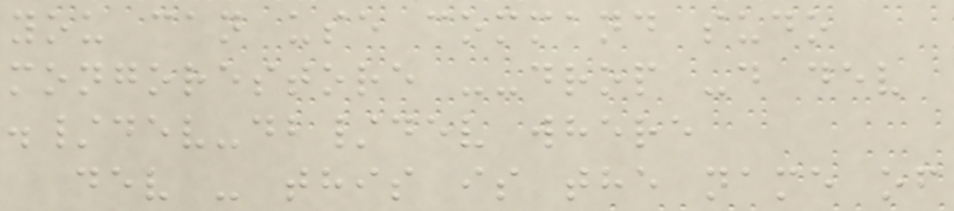you can use command sudo
mongorestore --drop -d dev
./dev-db/dev where
dev - this is the name of
